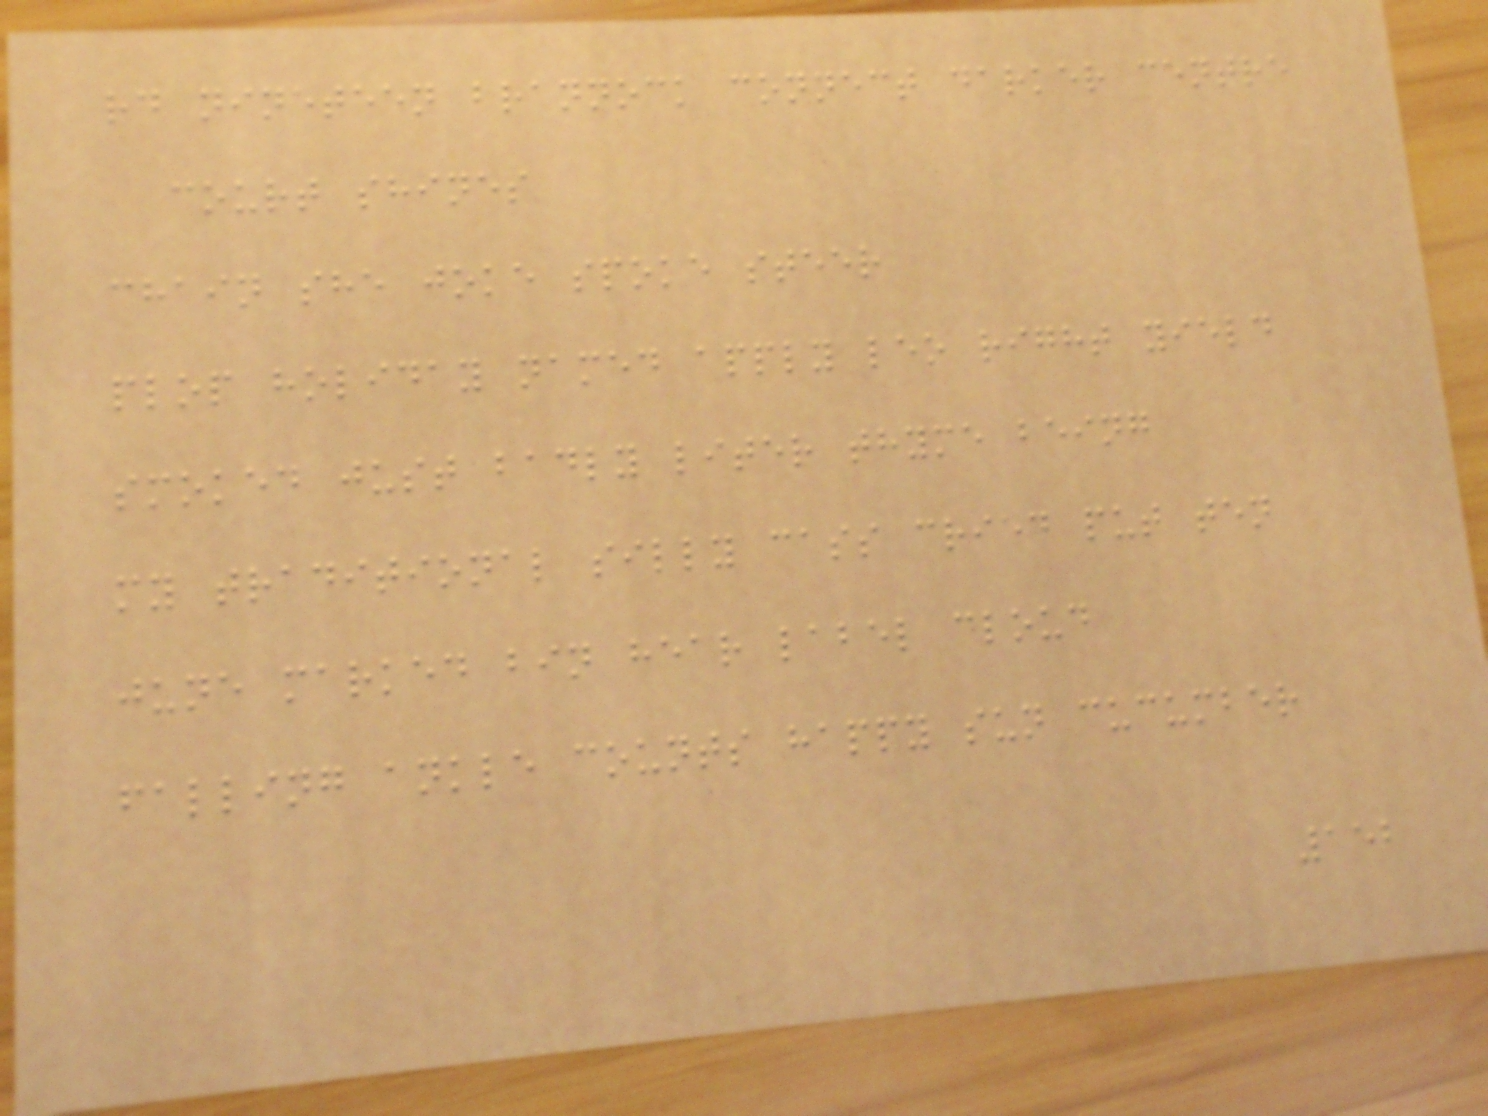rd nineteen brannock connect darker centre
court shines
chain she joke spoke steer
plop holiday named apply leo right yield
smoked just badly liter thyme being
my traditional silly cass cried put ten
june marked bin hear label cloud
falling ankle counts happy sun cucumber
152
